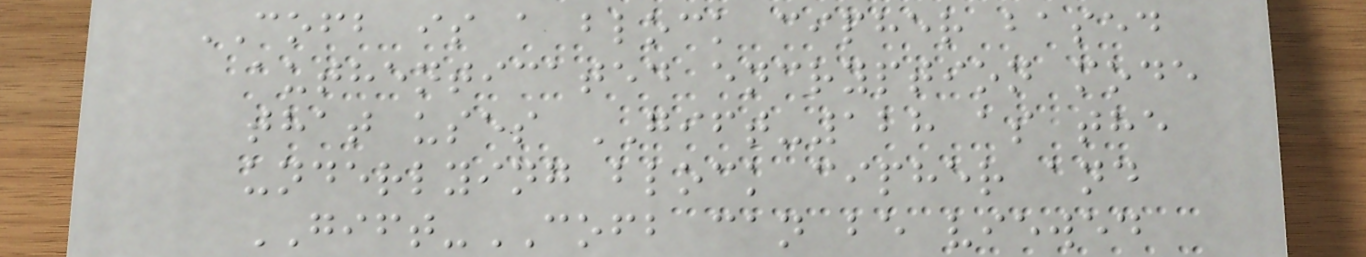COFB is a block cipher based
authenticated encryption mode
that uses GIFT-128 as the
underlying block cipher and
GIFT-COFB can be viewed
